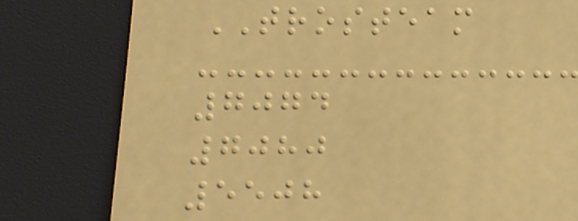TROSTEAM
7074
7080
5508
